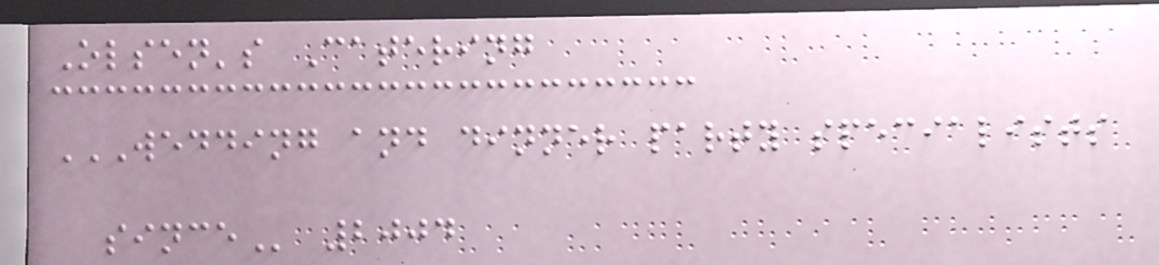Olsen's Catering
WEDDING AND DINNER PARTY SPECIALISTS
SINCE 2004
